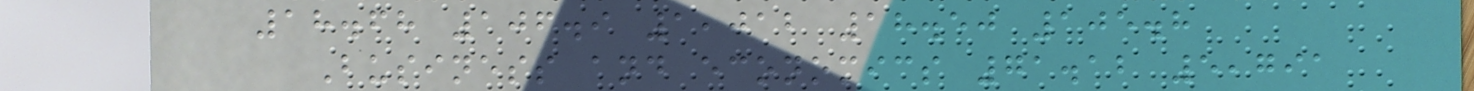18.68 106.9 1,012 18.50 105.8
Business and economics 71.12 5,791
